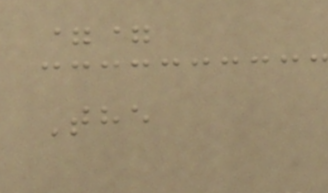==
The
